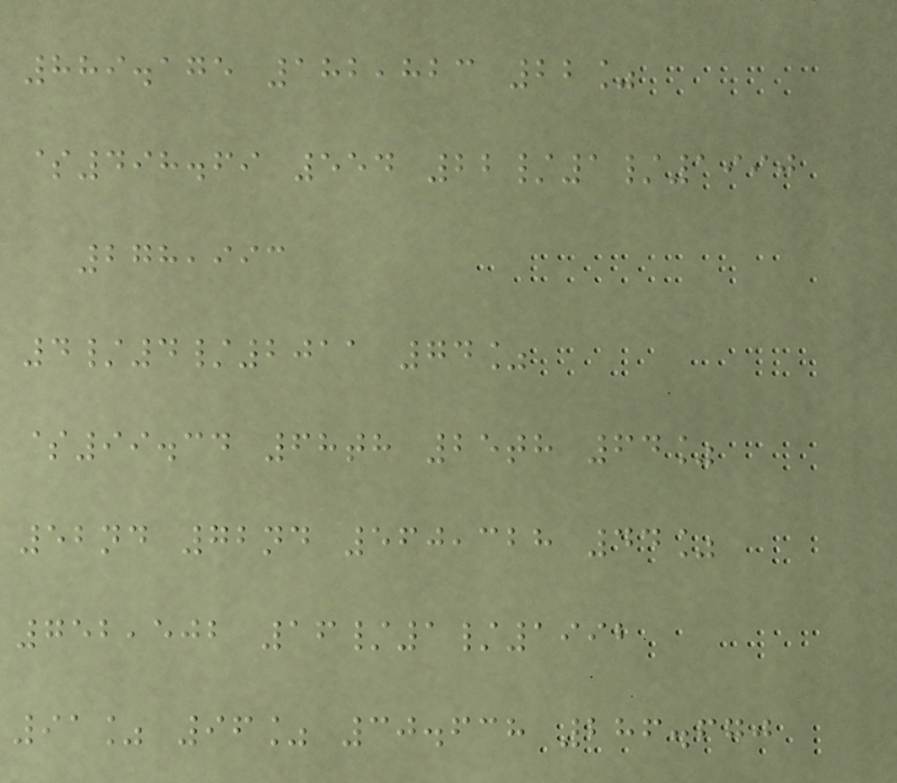889.175 182,823 22%
$498.69 554 22/1/1990
278,993
4/4/2011 74%
$99.34 68th 25th 64%
52nd 72nd 560,328 44%
752,502 16/1/1992
91% 96% 30.638 286.670
